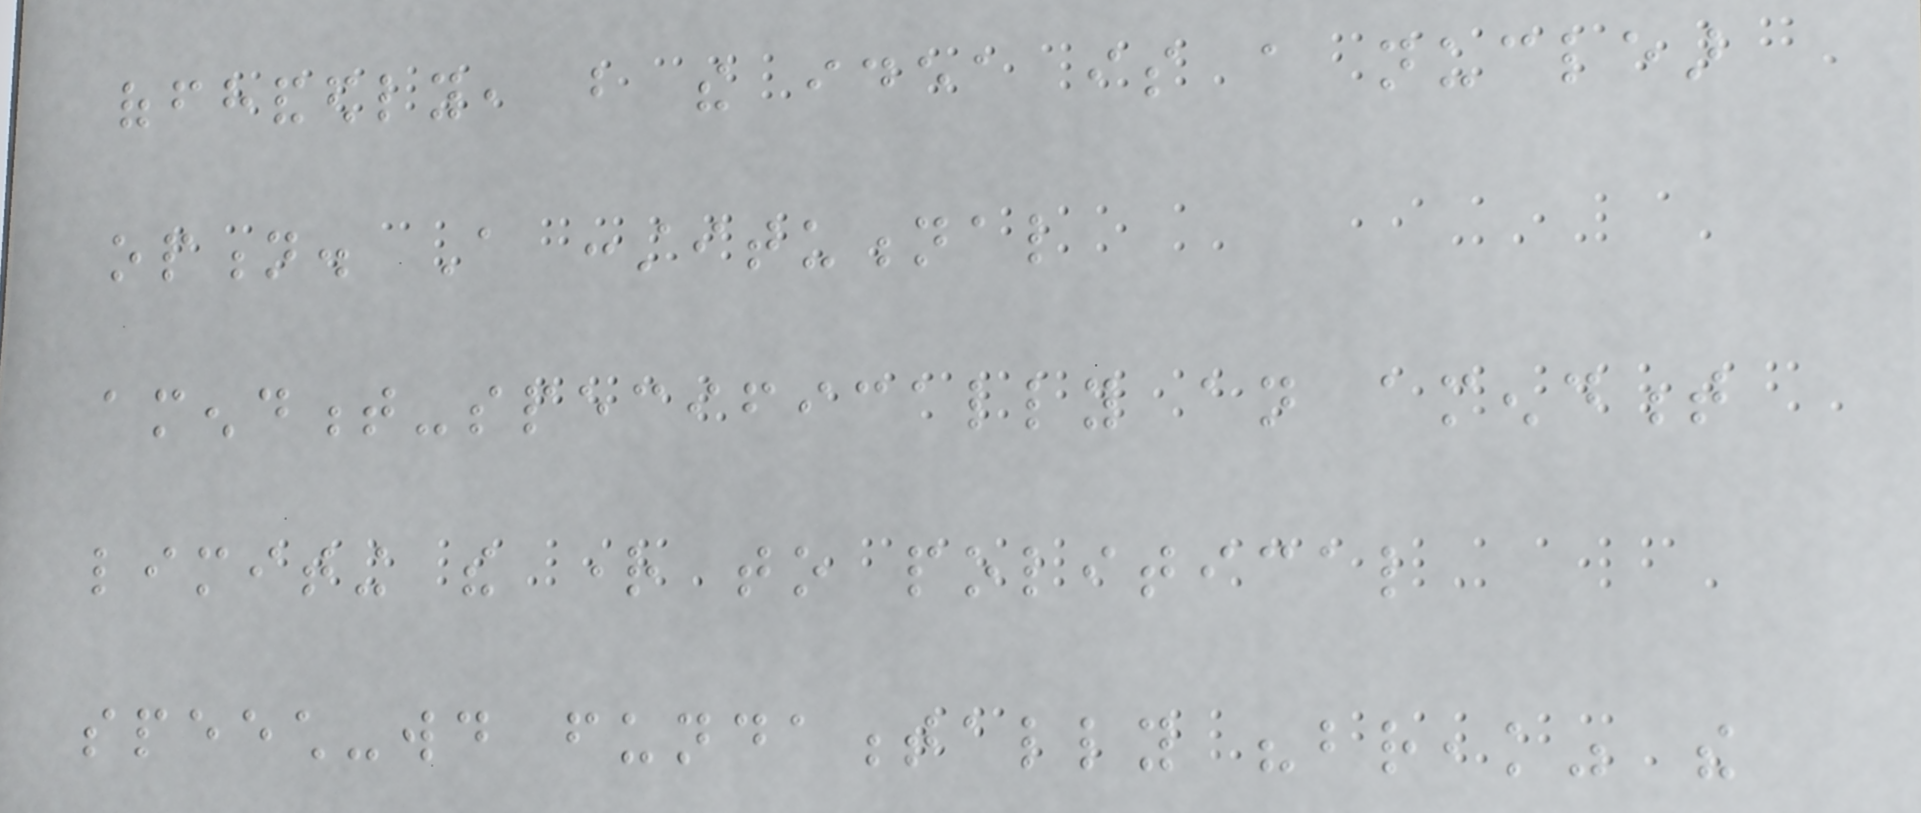offhandedly, but the idea is a nuclear
option. A constitutional
amendment-specifically an amendment
limiting the right to political
speech-would fundamentally "break" the
